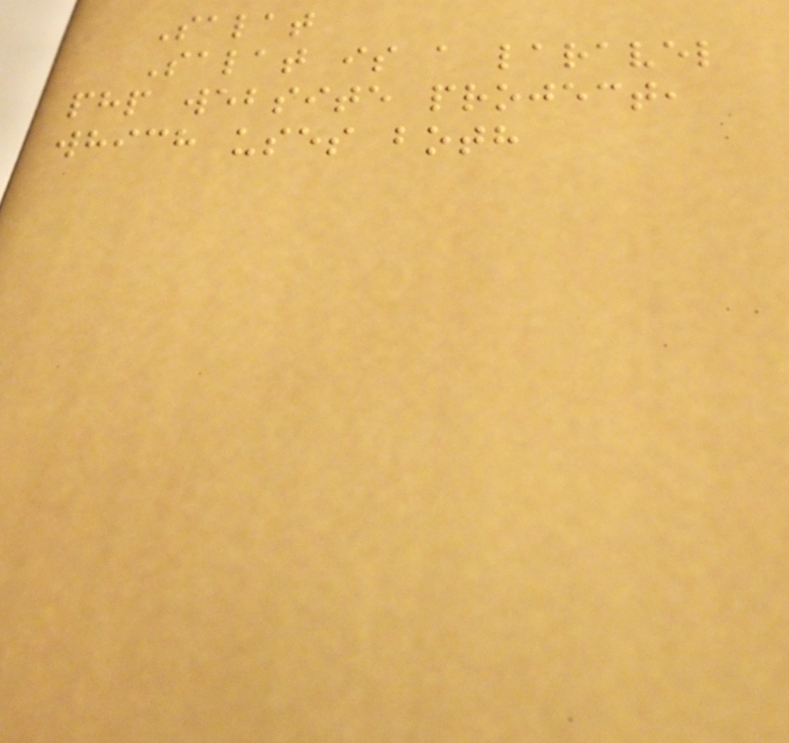Salat
Salat is a laravel
php website project,
which uses both
